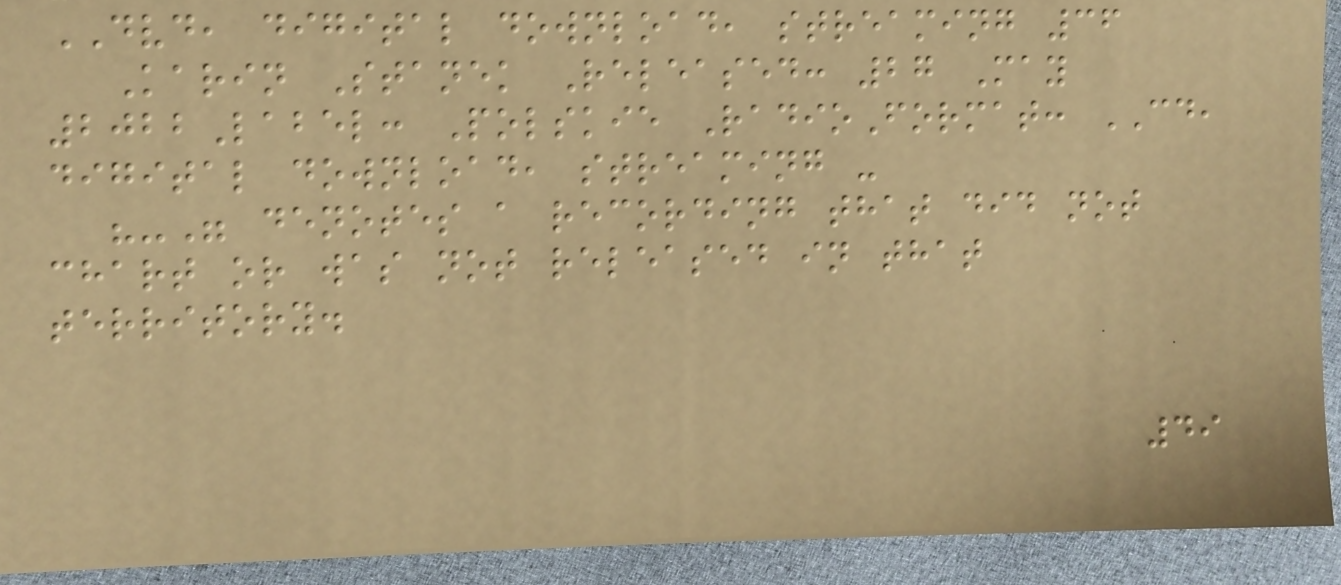DVD, digital download, streaming 36
Karin Stanek Released: 27 May
2022Label: Polskie RadioFormat: CD,
digital download, streaming -
"-" denotes a recording that did not
chart or was not released in that
territory.
49
